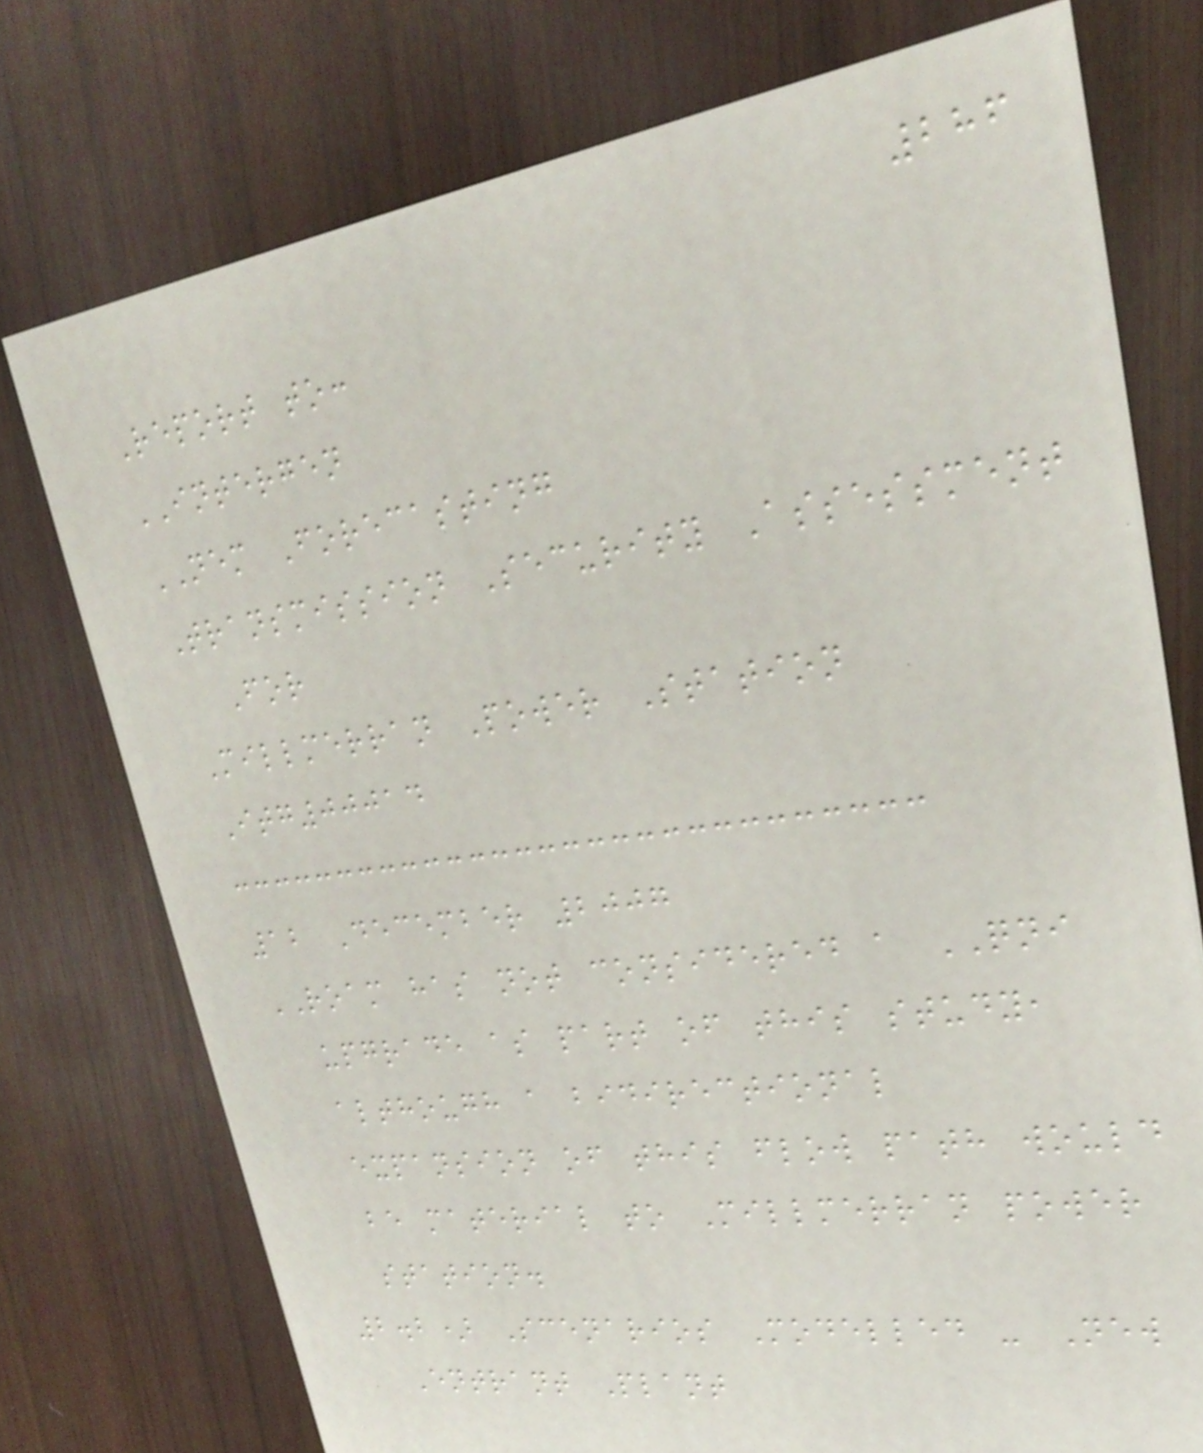286
Report to:
INTERGEN
NEM Forecasting
Transmission Security Assessment
For
Millmerran Power Station
Itg00014
12 December 2007
ROAM has not considered a QNI
upgrade as part of this study,
although a bidirectional
expansion of this flow path would
be material to Millmerran power
station.
2.2) Scenarios Modelled - New
Entrant Plant
